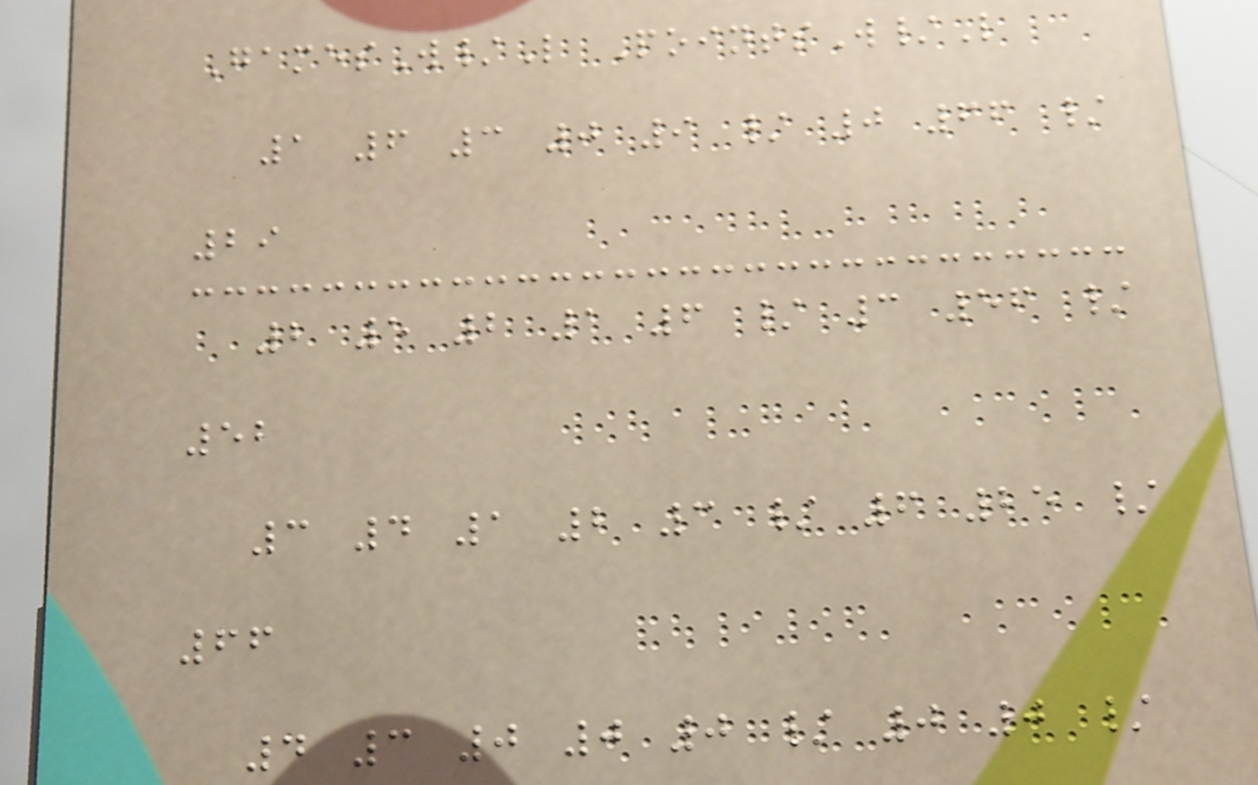GamesW/L PointsW/L
1 6 3 0 9 / 0 66 /
29
2 5 2 1 6 / 3 56 /
52
3 4 1 2 3 / 6 25 /
66
4 3 0 0 0 / 0 0 /
